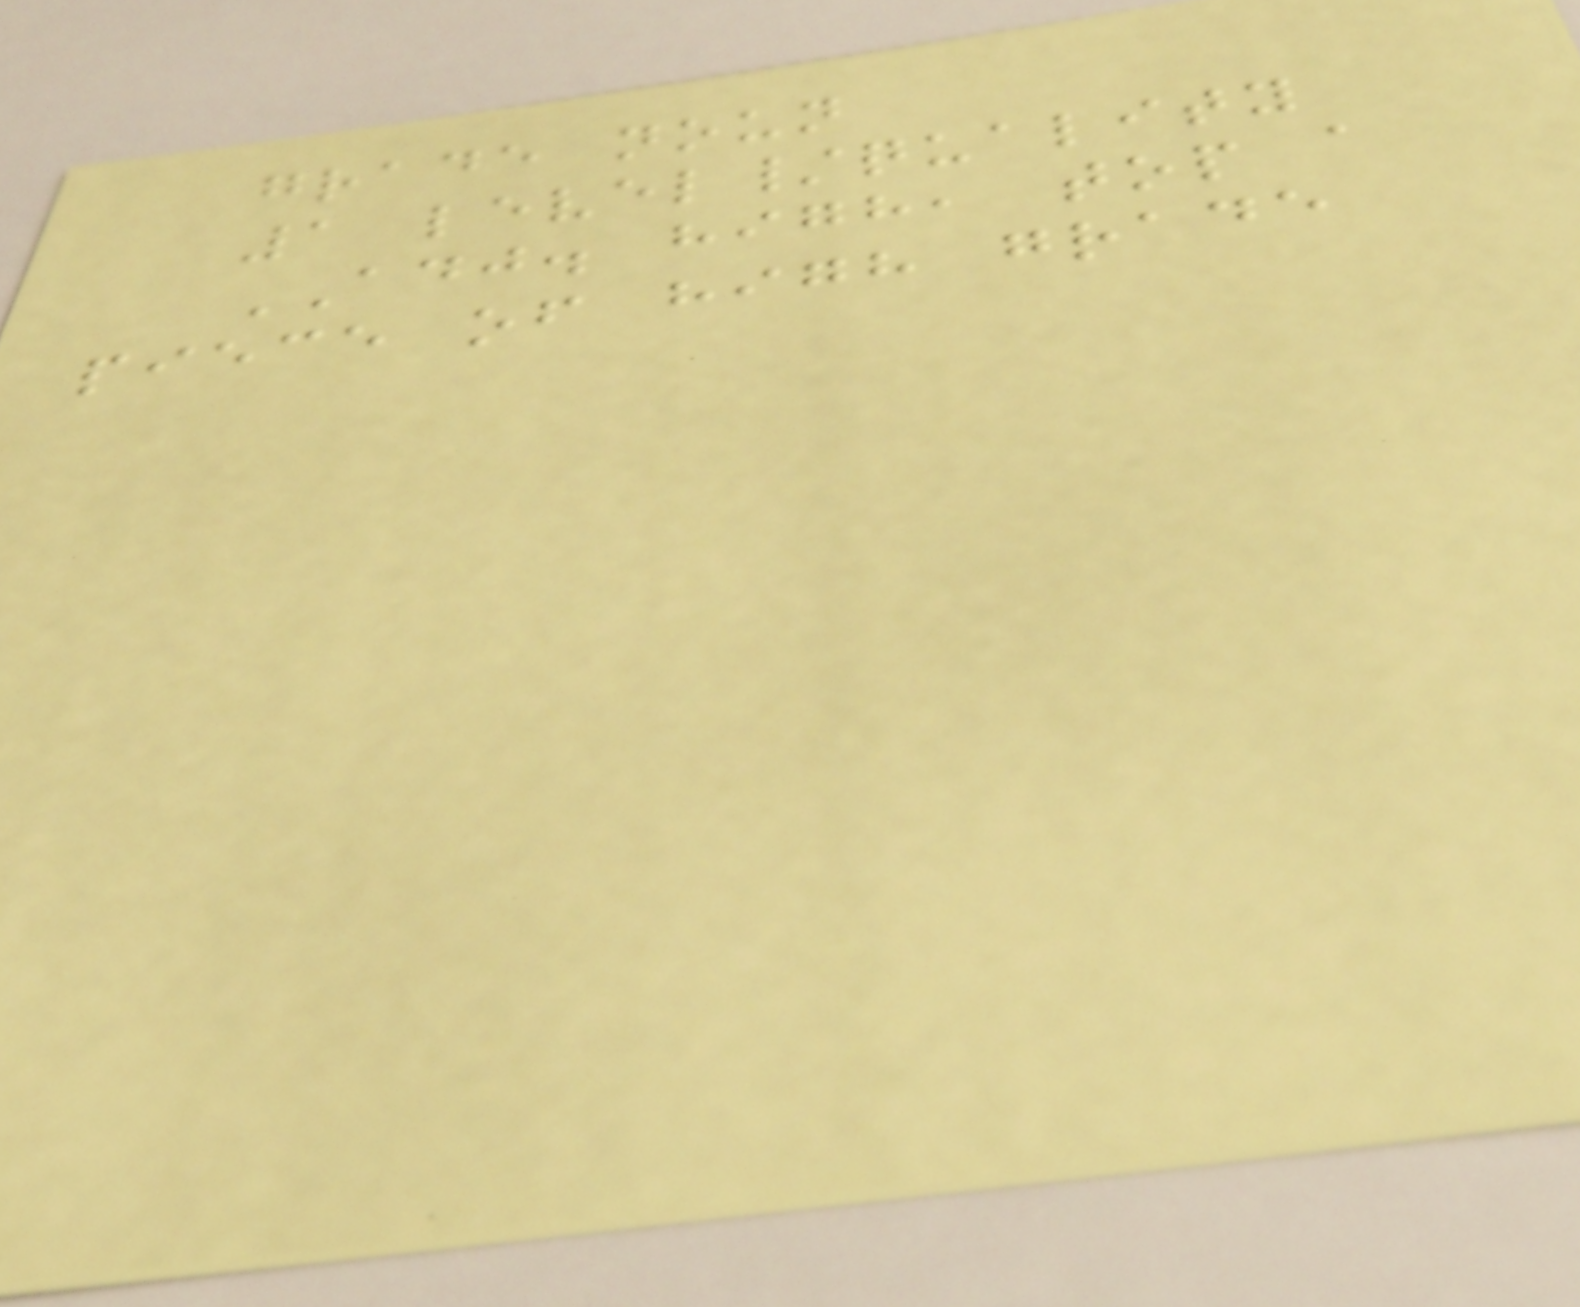grade noun
1 level/quality
ADJ. high, top a
piece of high grade
